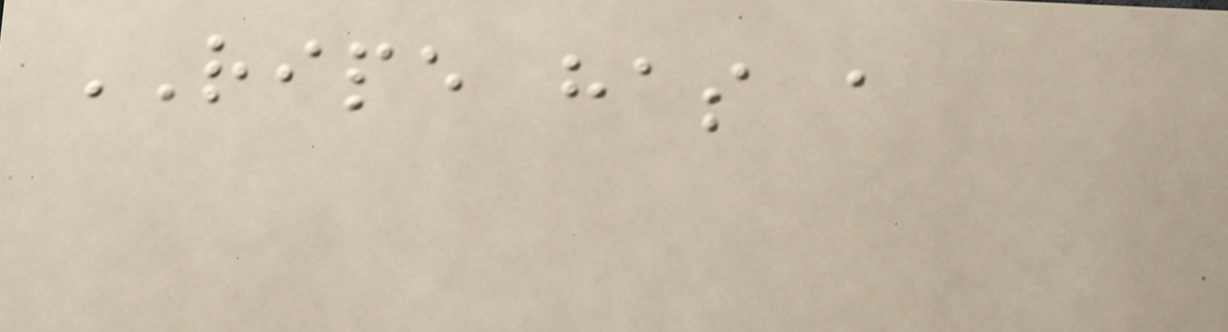RIPE has a
